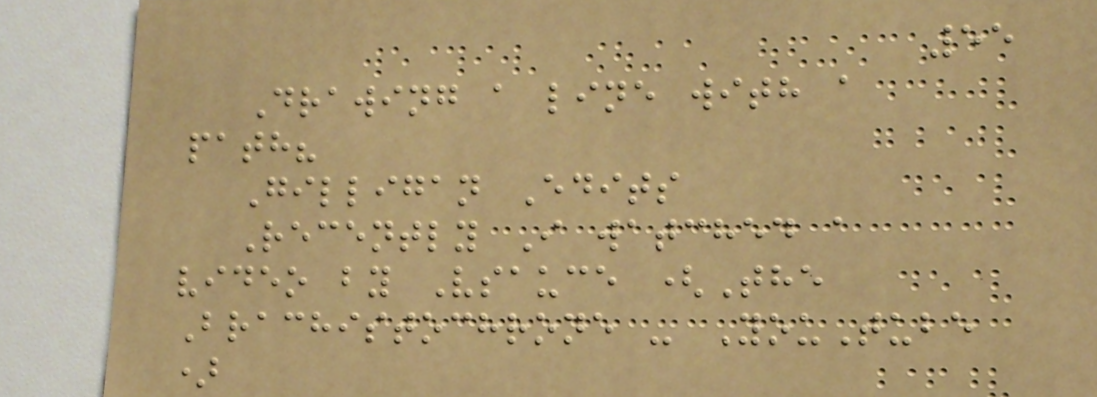55
Drawing a line with a
path?
Gilligan Edits
Recently I watched a
video by Vsauce (The
Brachistochrone - YouTube
)
